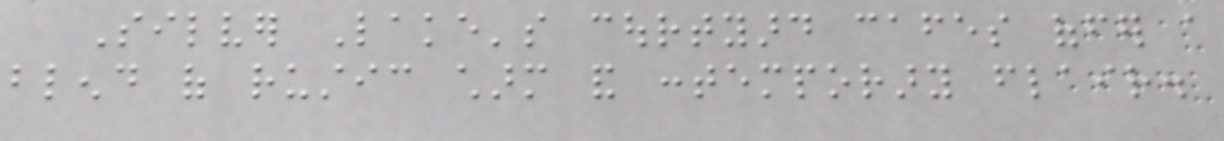Silver Lake's courtyard cafes offer a
blend of rustic charm and contemporary flair.
